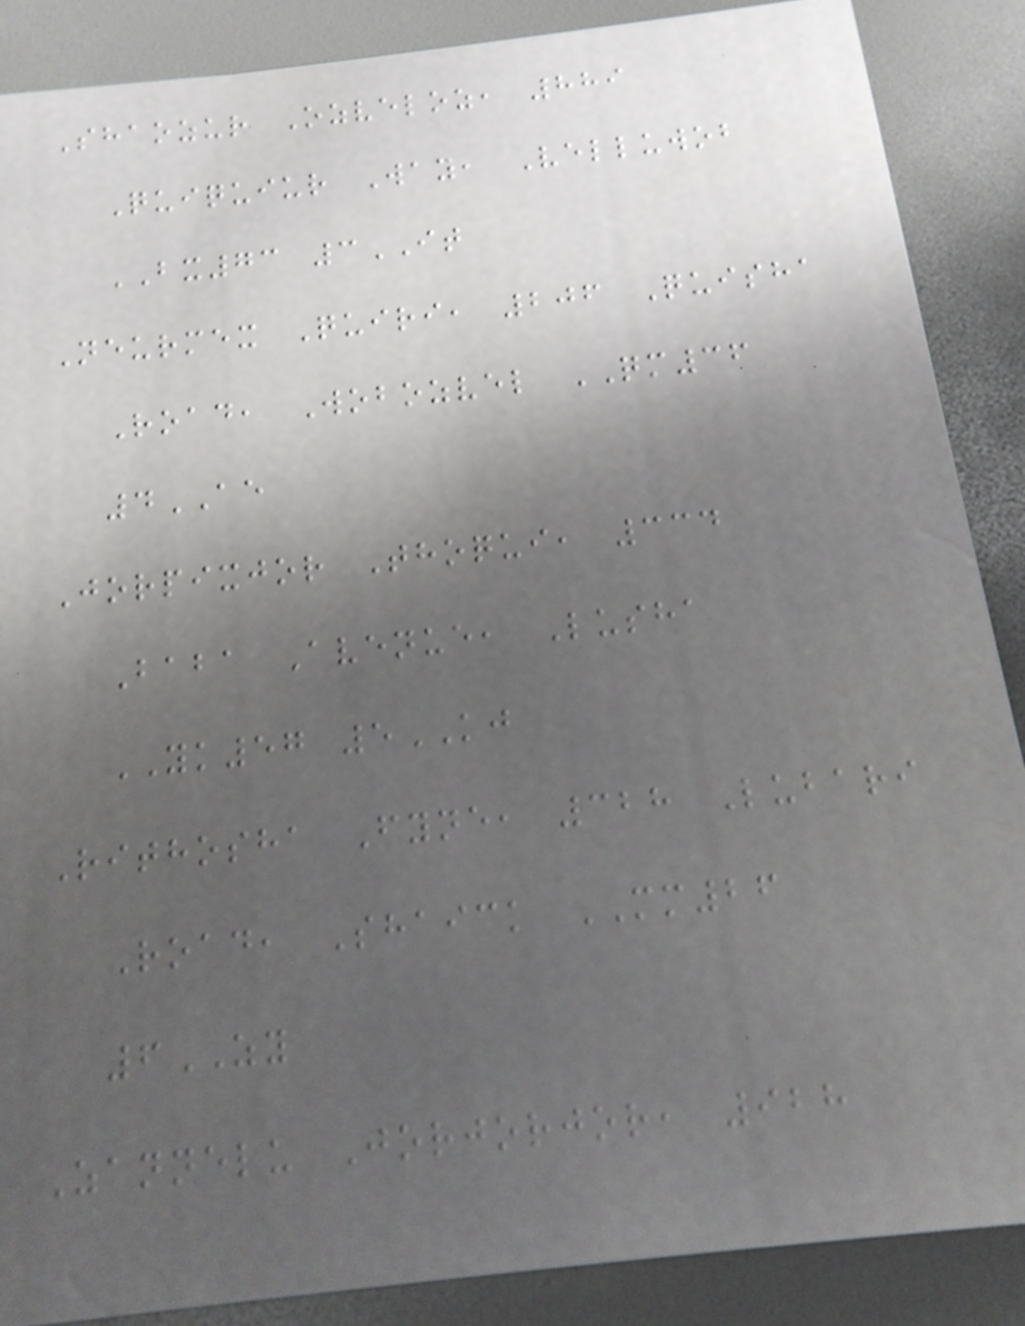Shaozur Ozveloz, 889
Quiquiur Way, Velluwob
BX73 3IT
Neurmex Quiri, 206 Quisha
Road, Wobozvel QM36
4AE
Jorpixjor Thoqui, 334
Baba Avenue, Lusha
YK57 5KJ
Rithosha Fyne, 328 Lubari
Road, Shaick MM26
6ZY
Zannelu Jorjorjor, 928
